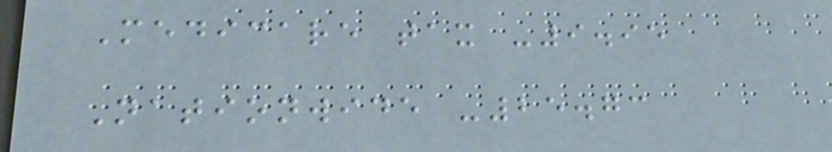Medicare tax -9.95
Nationwide -25.73
